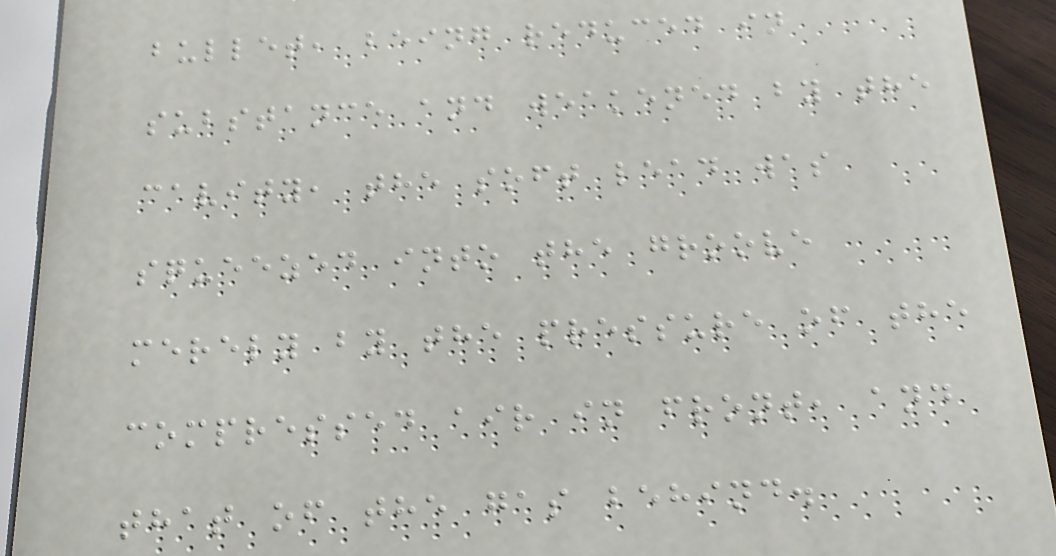bullet, being reduced in
substance and weakened by the
cavity, the soft lead was
squeezed into the groove
merely by the pressure of the
compressed air in front, and
that of the gas behind.
